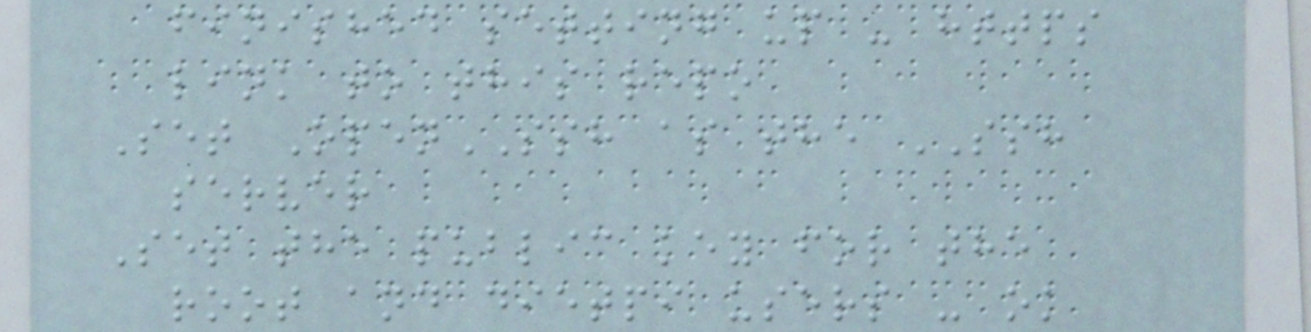finished setting up - https
link to this repo
Set OpenSSH as the SSH
server
Set the public key for the
root and dietpi users - ok
